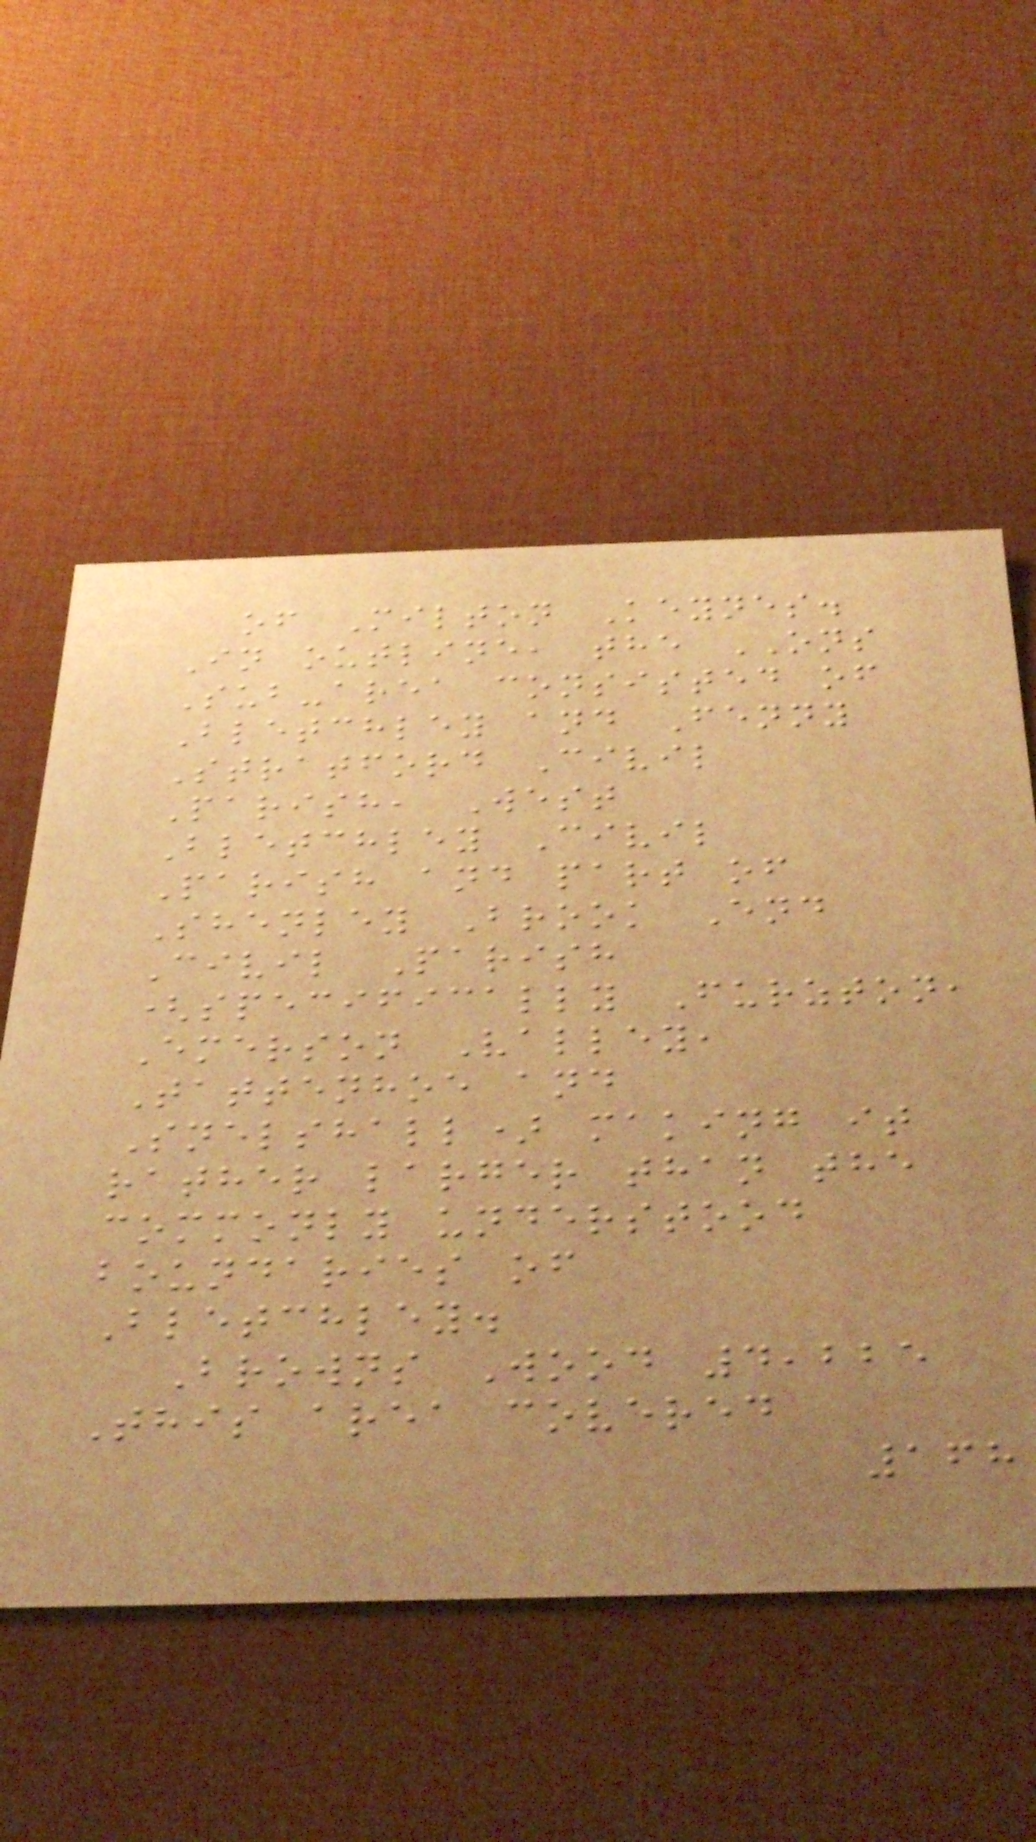of Milton Keynes.
In outline, the ONS
Sub-area consisted of
Bletchley and Fenny
Stratford Civil
Parish, West
Bletchley Civil
Parish and part of
Shenley Brook End
Civil Parish
(specifically Furzton,
Emerson Valley,
Tattenhoe and
Snelshall) making it
rather larger than the
commonly understood
boundaries of
Bletchley.
Browns Wood 4,225
This area covered
168
